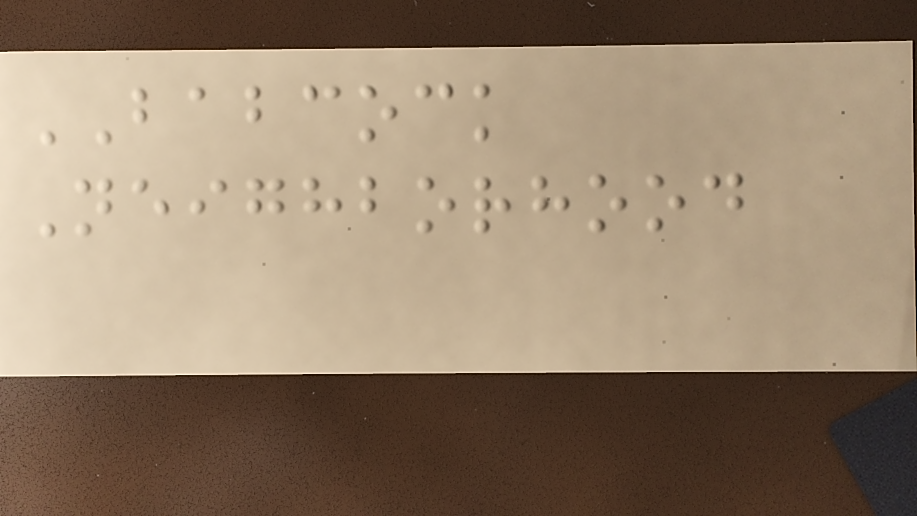BABCOCK
Neighborhood
